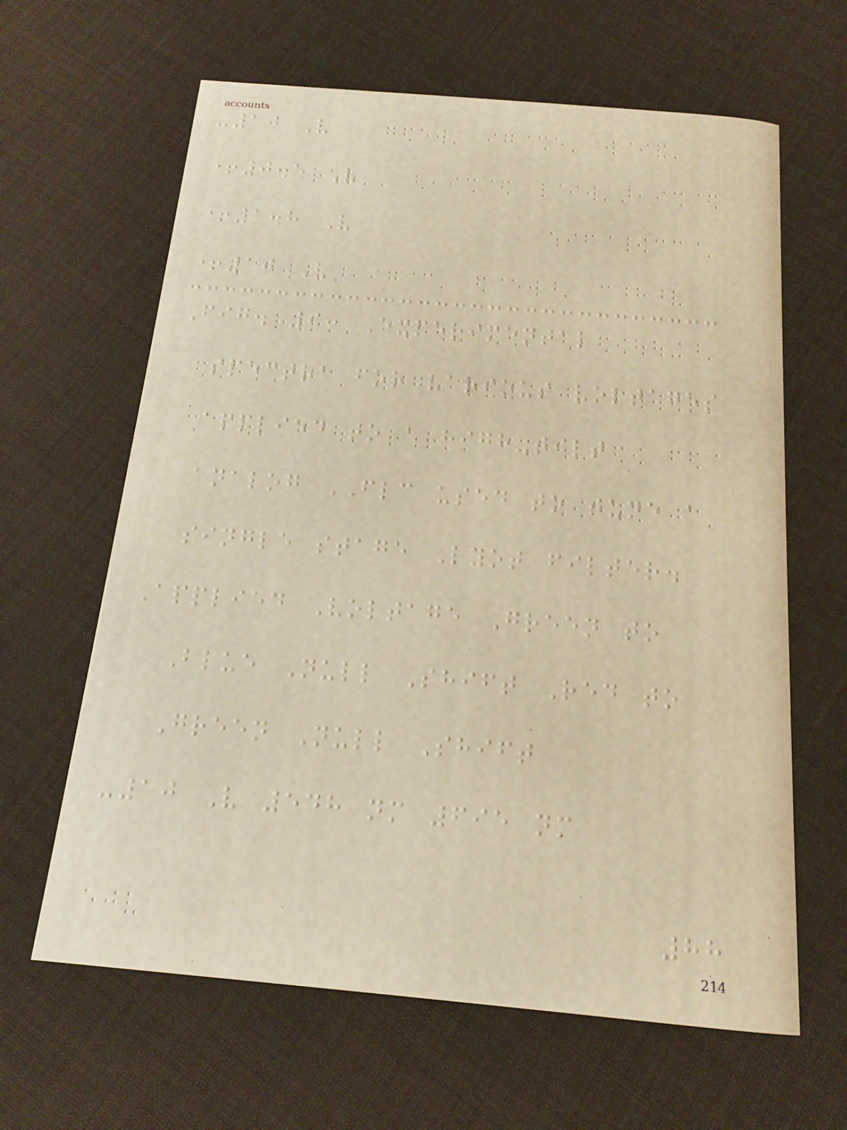-10 V
+0.5 V
+1.8 V
+10 V
Fig. 9: Experimental
spectra for various voltages
applied to a high-tilt
analog FLC used to tune a
single stage Lyot filter.
Applied Voltage Green to
Blue Null Shift Red to
Green Null Shift
-10 V 548 nm 695 nm
88
